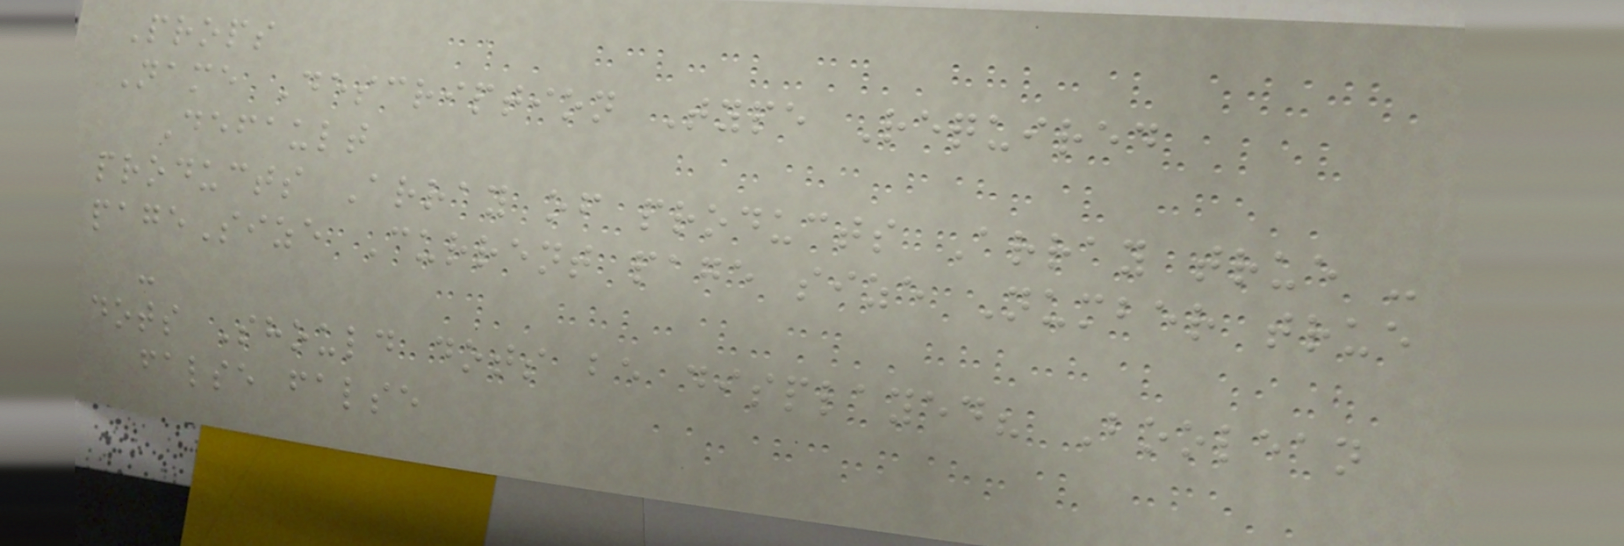Props
Name Description Type Required
Default
products Array of products Array true -
pageSize Current page size Number true
-
dots Should dots be displayed? Boolean
false false
